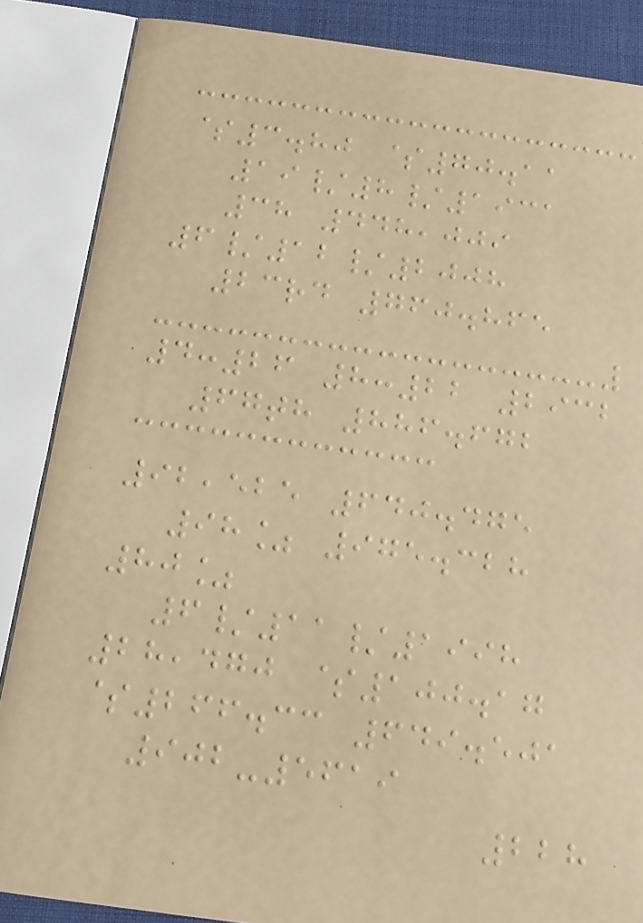$3.80 $70.11
19/8/1931
38 448,009
6/12/2008
23rd 760.865
4:26 8:22 2932
67th 886.672
92,525 640.475
98% 975.328
80%
6/11/1998
28,470 $100.17
$266.33 649.501
902-5619
228
